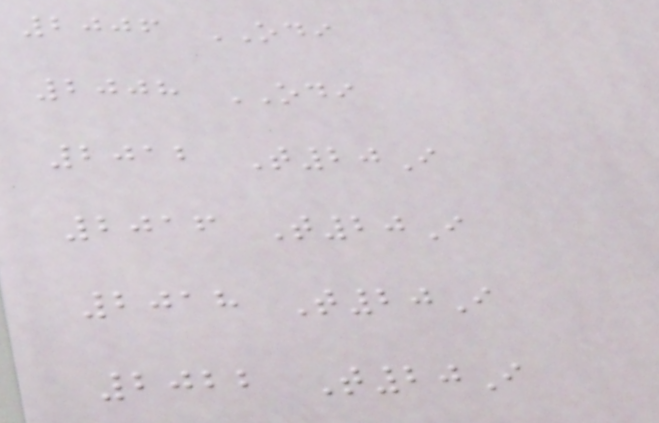2006 ODI
2008 ODI
2012 T20I
2016 T20I
2018 T20I
2022 T20I
